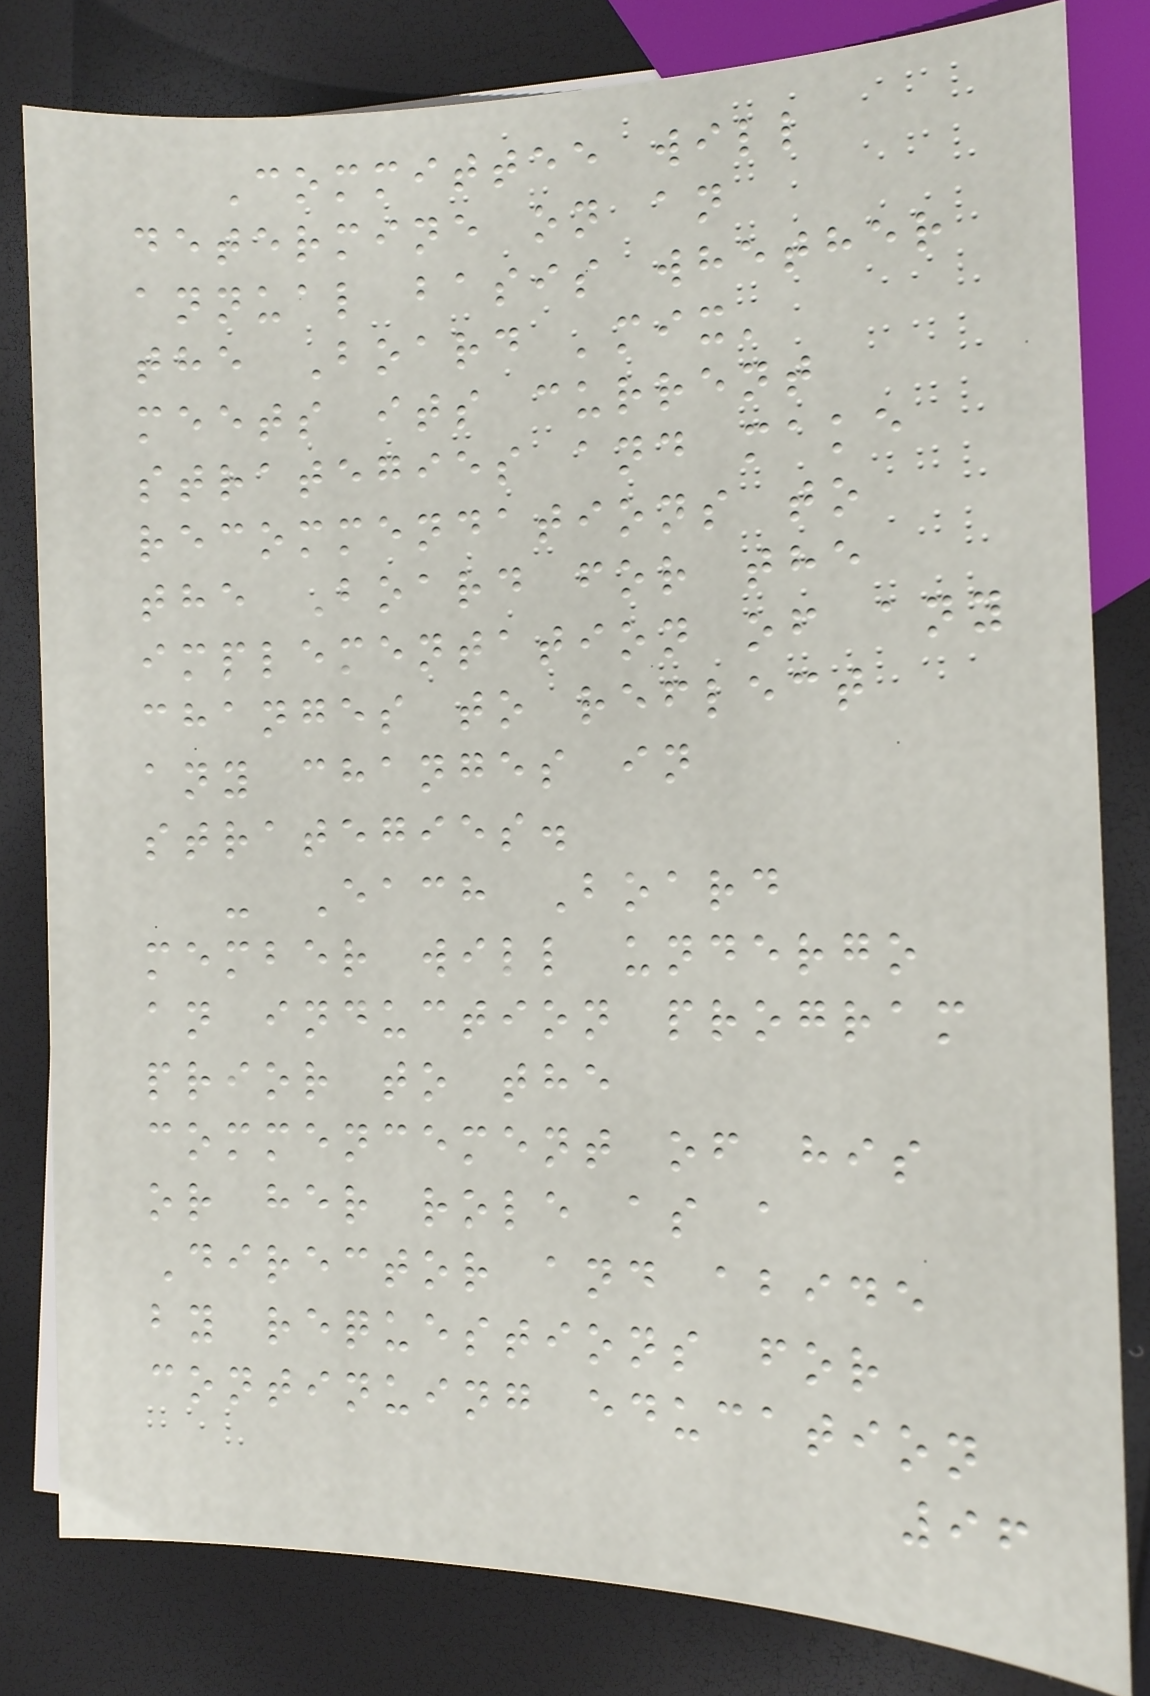Committee will
determine on an
annual basis whether
the Board 'mix'
meets its current
strategies and make
recommendations to
the Board for the
implementation of any
changes to reflect
any changes in
strategies.
- Each Board
member will undergo
an induction program
prior to the
commencement of his
or her role as a
Director and abide
by requestions for
continuing education
96
